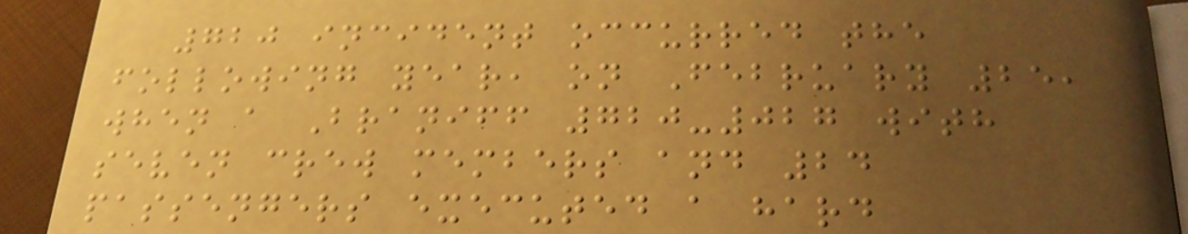720 incident occurred the
following year, on February 25,
when a Braniff 720-027 with
seven crew members and 24
passengers executed a hard
